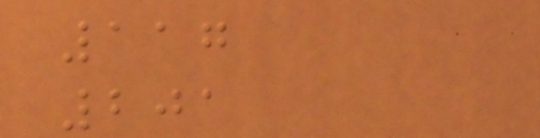117
201
